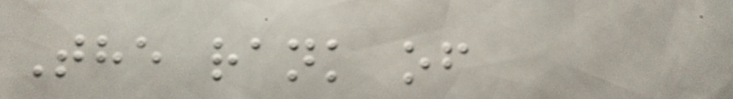The rank of
